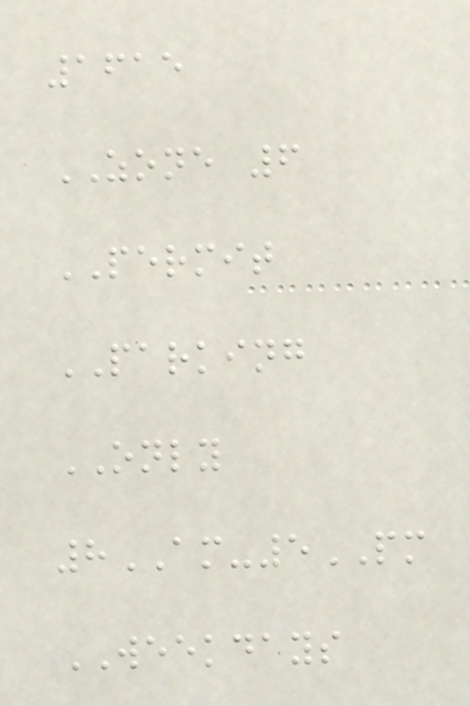1615
ZONE 6
PERMIT
PARKING
ONLY
8AM-5PM
WEEKDAYS
